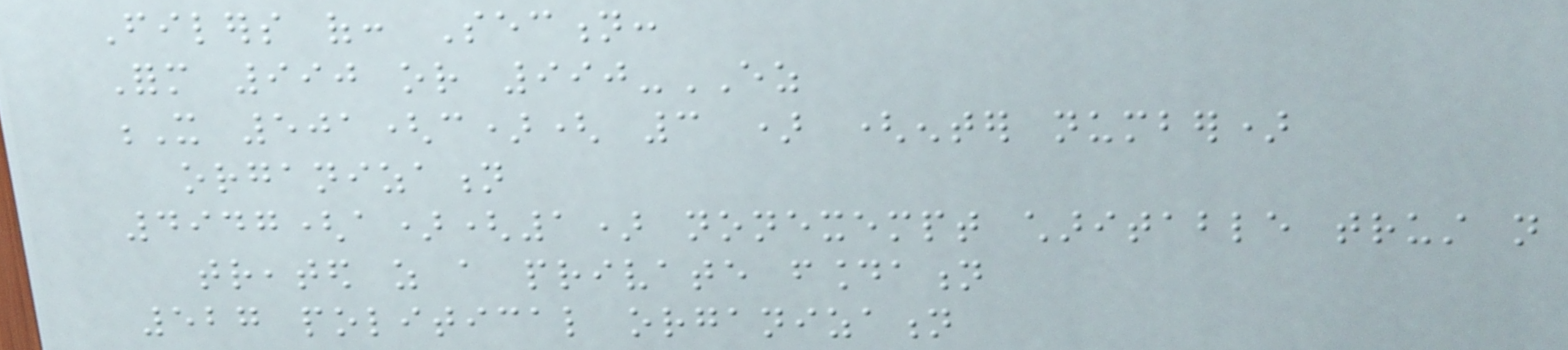Filers of: Section:
Form 990 or 990-EZ
X 501(c)( 3 ) (enter number)
organization
4947(a)(1) nonexempt charitable trust not
treated as a private foundation
527 political organization
